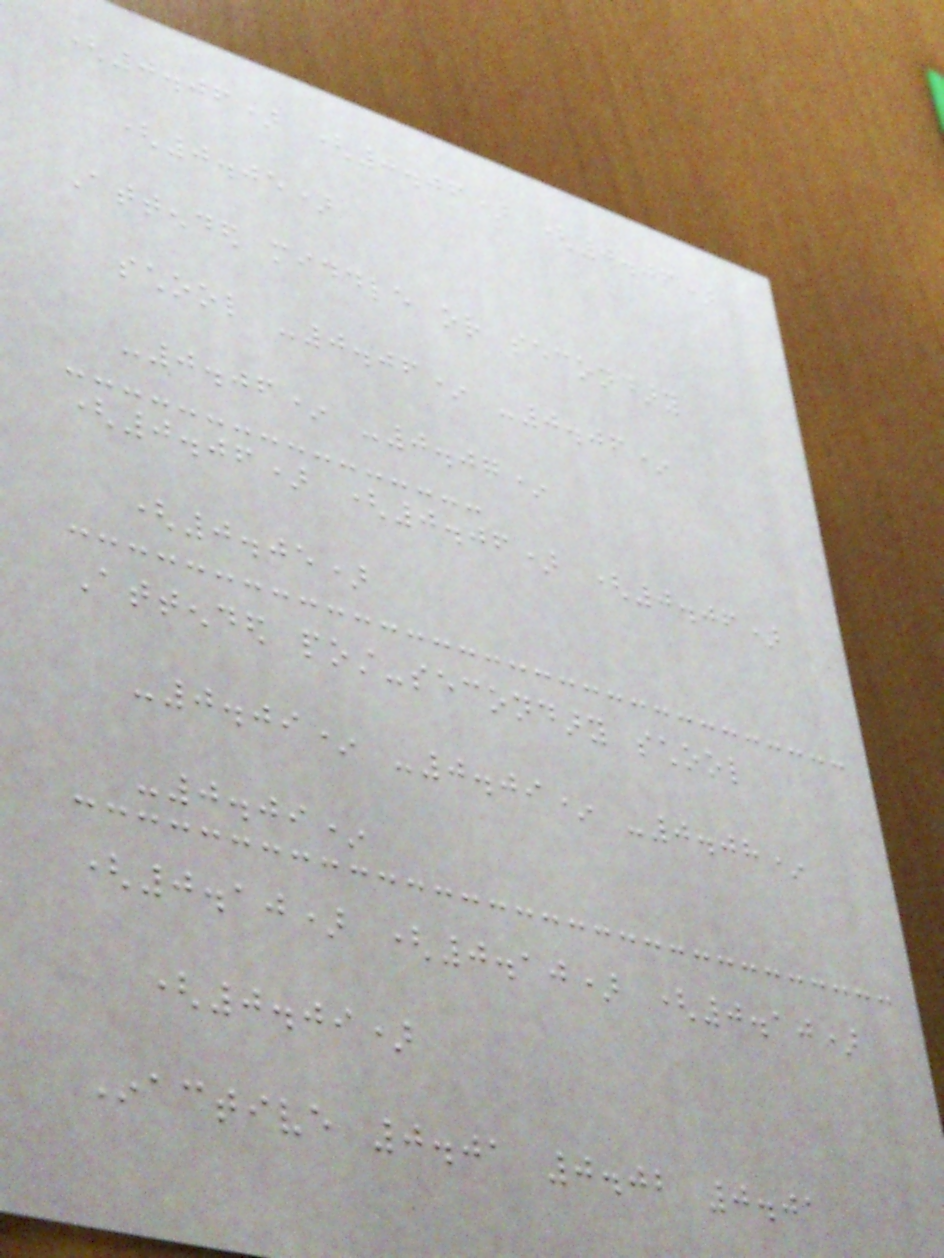(0.06) (0.06) (0.06)
(0.05)
Attended middle or secondary
school -0.06* -0.06*
-0.06* -0.07*
(0.06) (0.06) (0.06)
(0.05)
Attended post-secondary school
-0.09* -0.09* -0.08*
-0.09*
(0.10) (0.10) (0.10)
(0.09)
Inactive 0.01 0.02 0.01
